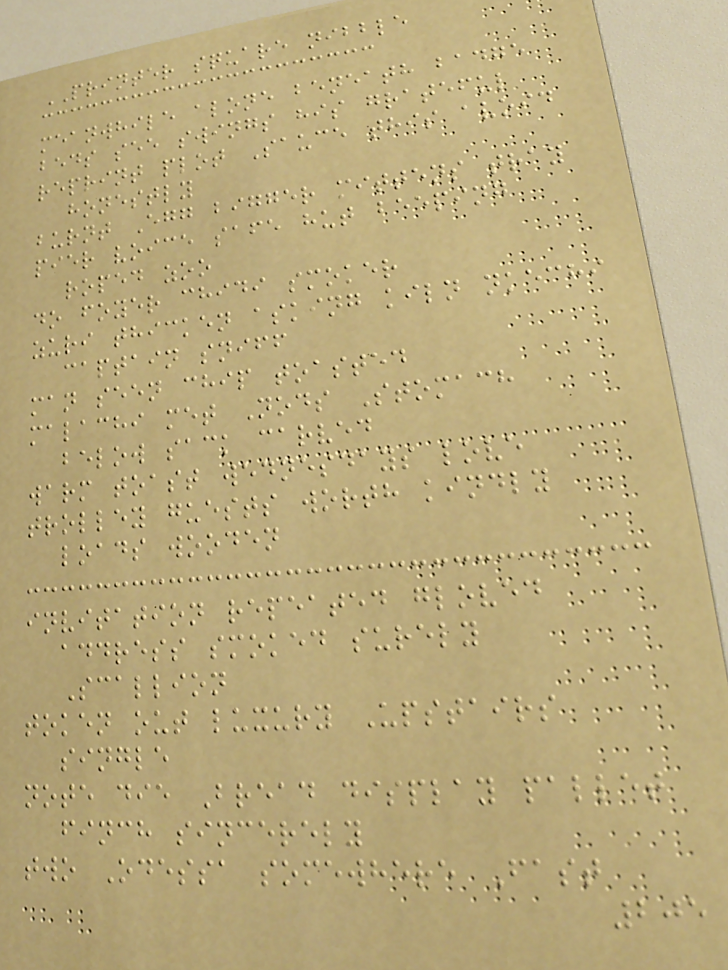PRINTER square nibble
meanwhile alone beneath badge
beds see swings his grateful
reprint plot Sauce this avoid
honestly
burnt Egg bigger mittens tray
pier voice safe hut beeping
roped zoo
do foyer chidi smoker
zuri thicken asking kiln nkechi
captain sniff
man seen chip toasted
malachi met Nods Stomach
below sack carved
warm toast wednesdays love
trolley guests worth kindly
loads wooden
invitation repeated gloved
address smoked surely
Scallion
token out luxury Upstairs
single
note die Bread display pallet
finch sincerely
two Odessa somewhere Fast
205
